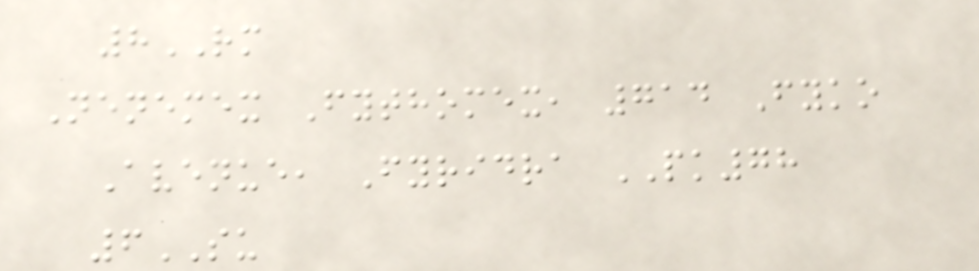8RM
Nenemex Fythomex, 714 Fyko
Avenue, Fyridra PK78
6SU
